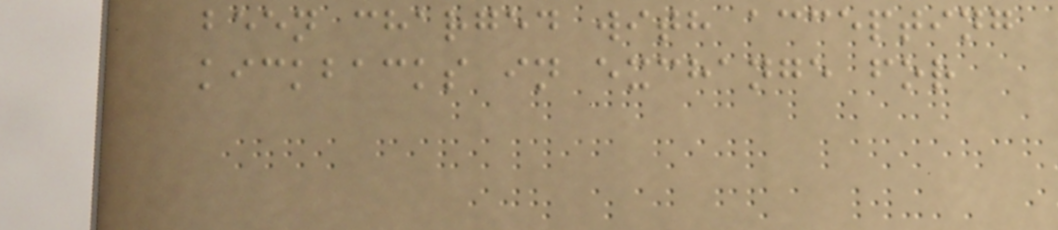been charged with accepting
kickbacks in exchange for
